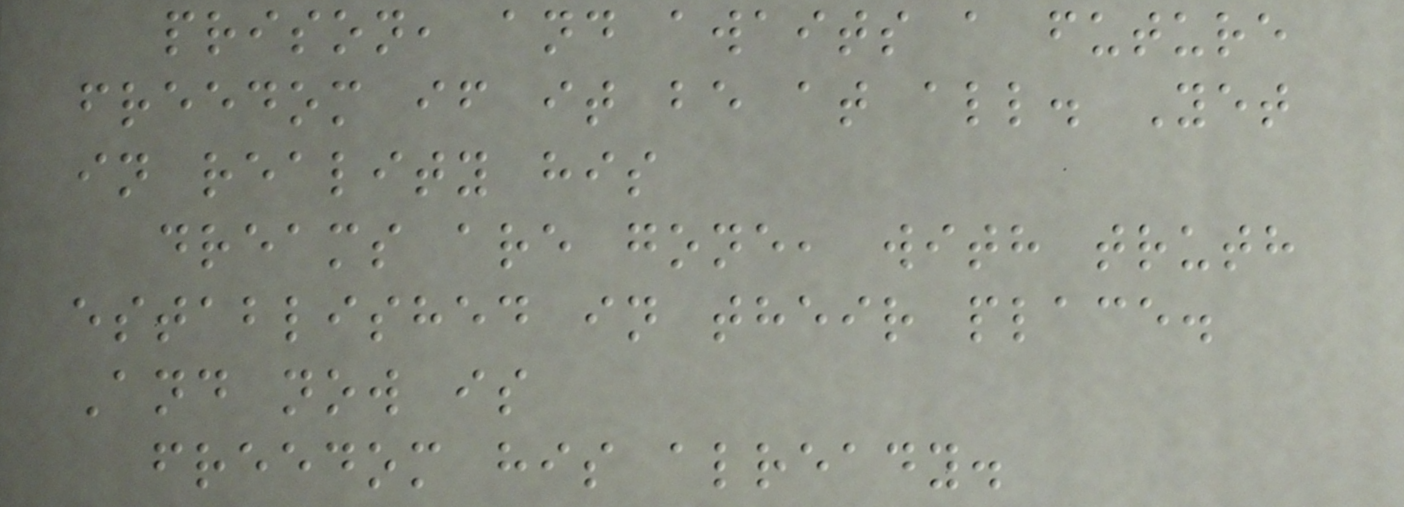prison, and awaits a future
freedom if it be at all. Yet
in reality his
dreams are gone, with truth
established in their place.
And now is
freedom his already.
